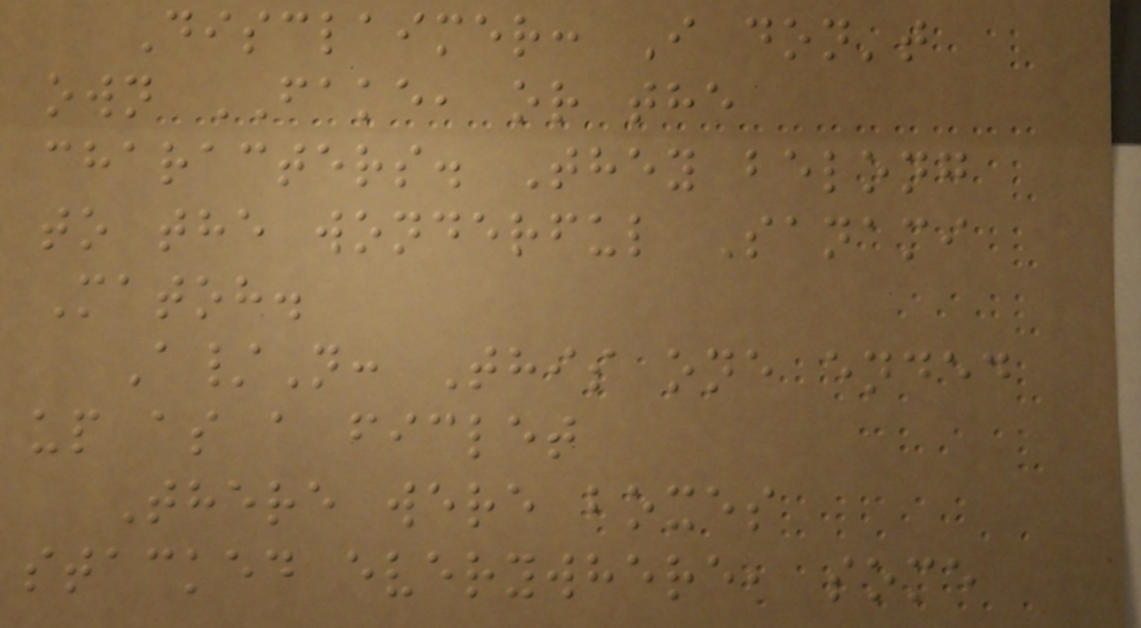Disclaimer: I don't
own FAKE, or the
characters. They belong
to the wonderful Sanami
Matoh.
A/N: This one ended
up as a ficlet
There were boxes
stacked everywhere, some
